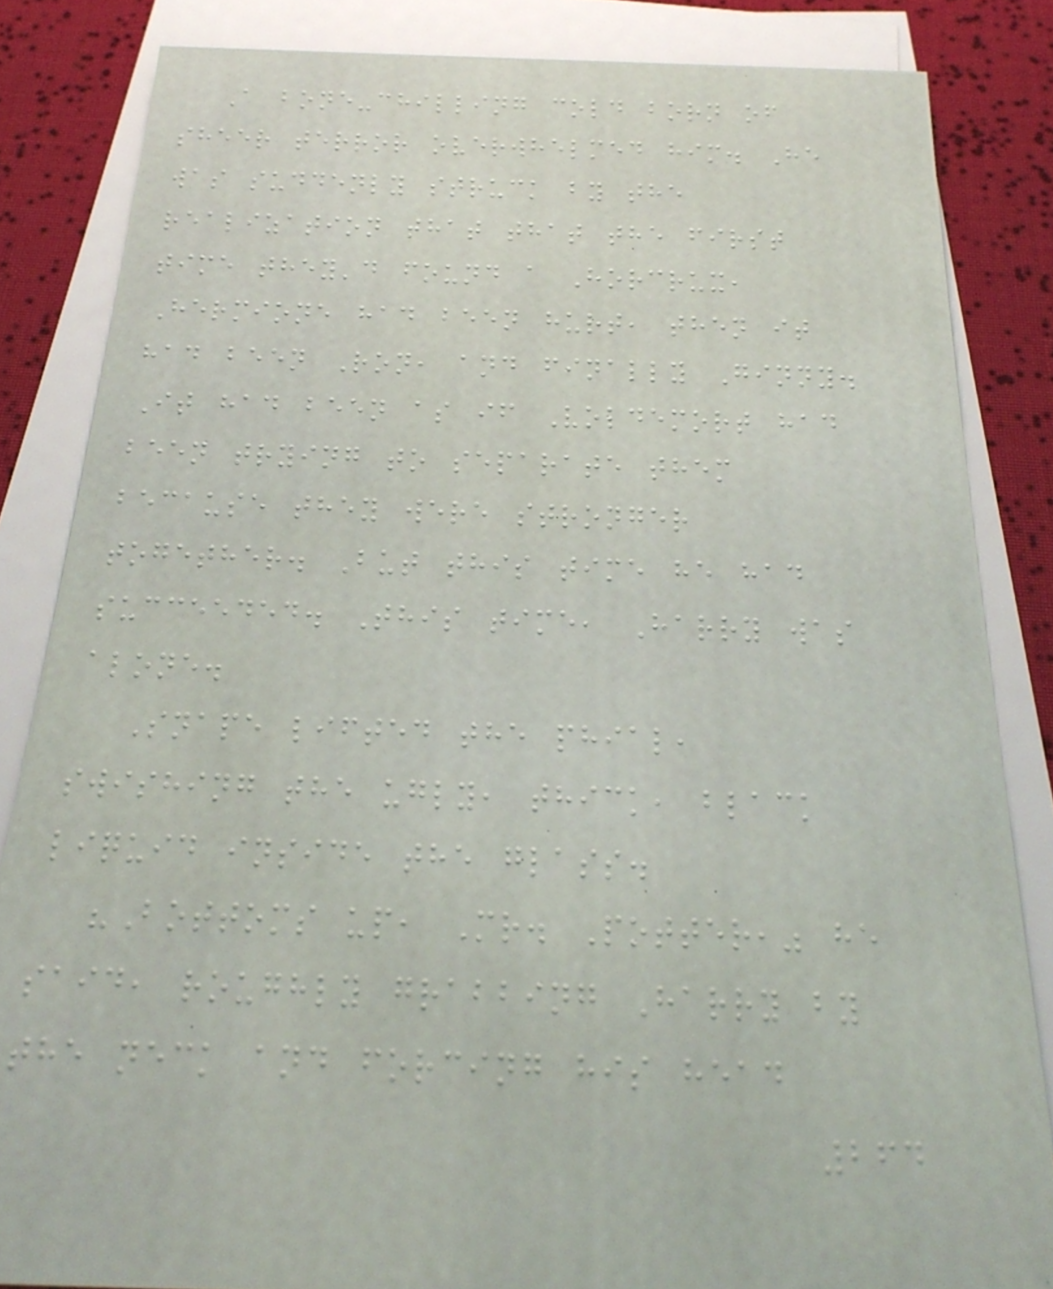A bone-chilling cold born of
sheer terror overwhelmed him. He
was suddenly struck by the
realization that that the first
time they'd found a Horcrux,
Hermione had been hurt, then it
had been Ron, and finally Ginny.
It had been as if Voldemort had
been trying to separate them
because they were stronger
together. But this time he had
succeeded. This time, Harry was
alone.
Snape lifted the phial,
swishing the ugly, thick, black
liquid inside the glass.
"Bottoms up, Mr. Potter," he
said, roughly grabbing Harry by
the neck and forcing his head
264
